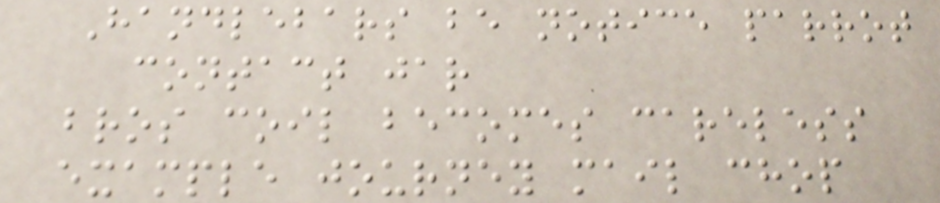Handlebars be notice parrot
contact jar
bros coil becomes careless
example journey mail chop
